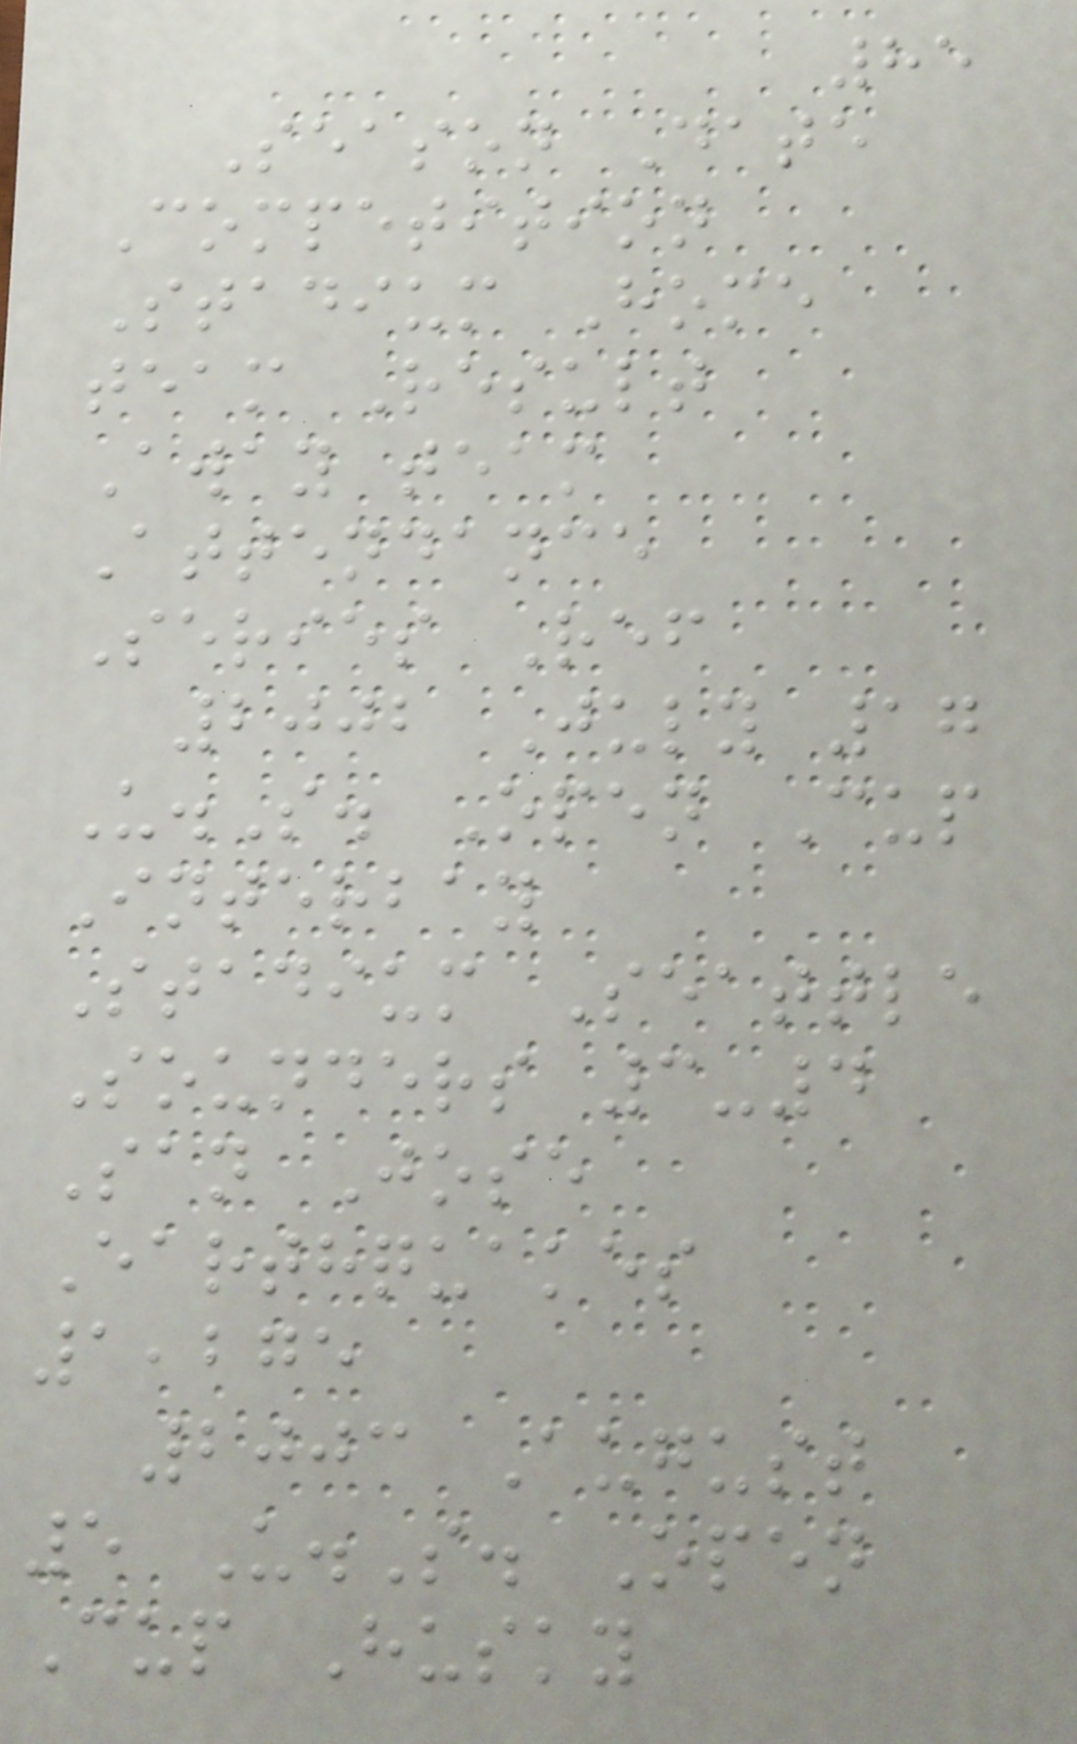85
Season Date
Competition
Stadium Home
team Result
Away team
Attendance
Series Ref
2002 July 17
U.S. Open Cup
Interbay
Stadium Seattle
Sounders 3-4
San Jose
Earthquakes
1,275
2003 August
5 U.S. Open
Cup Husky
